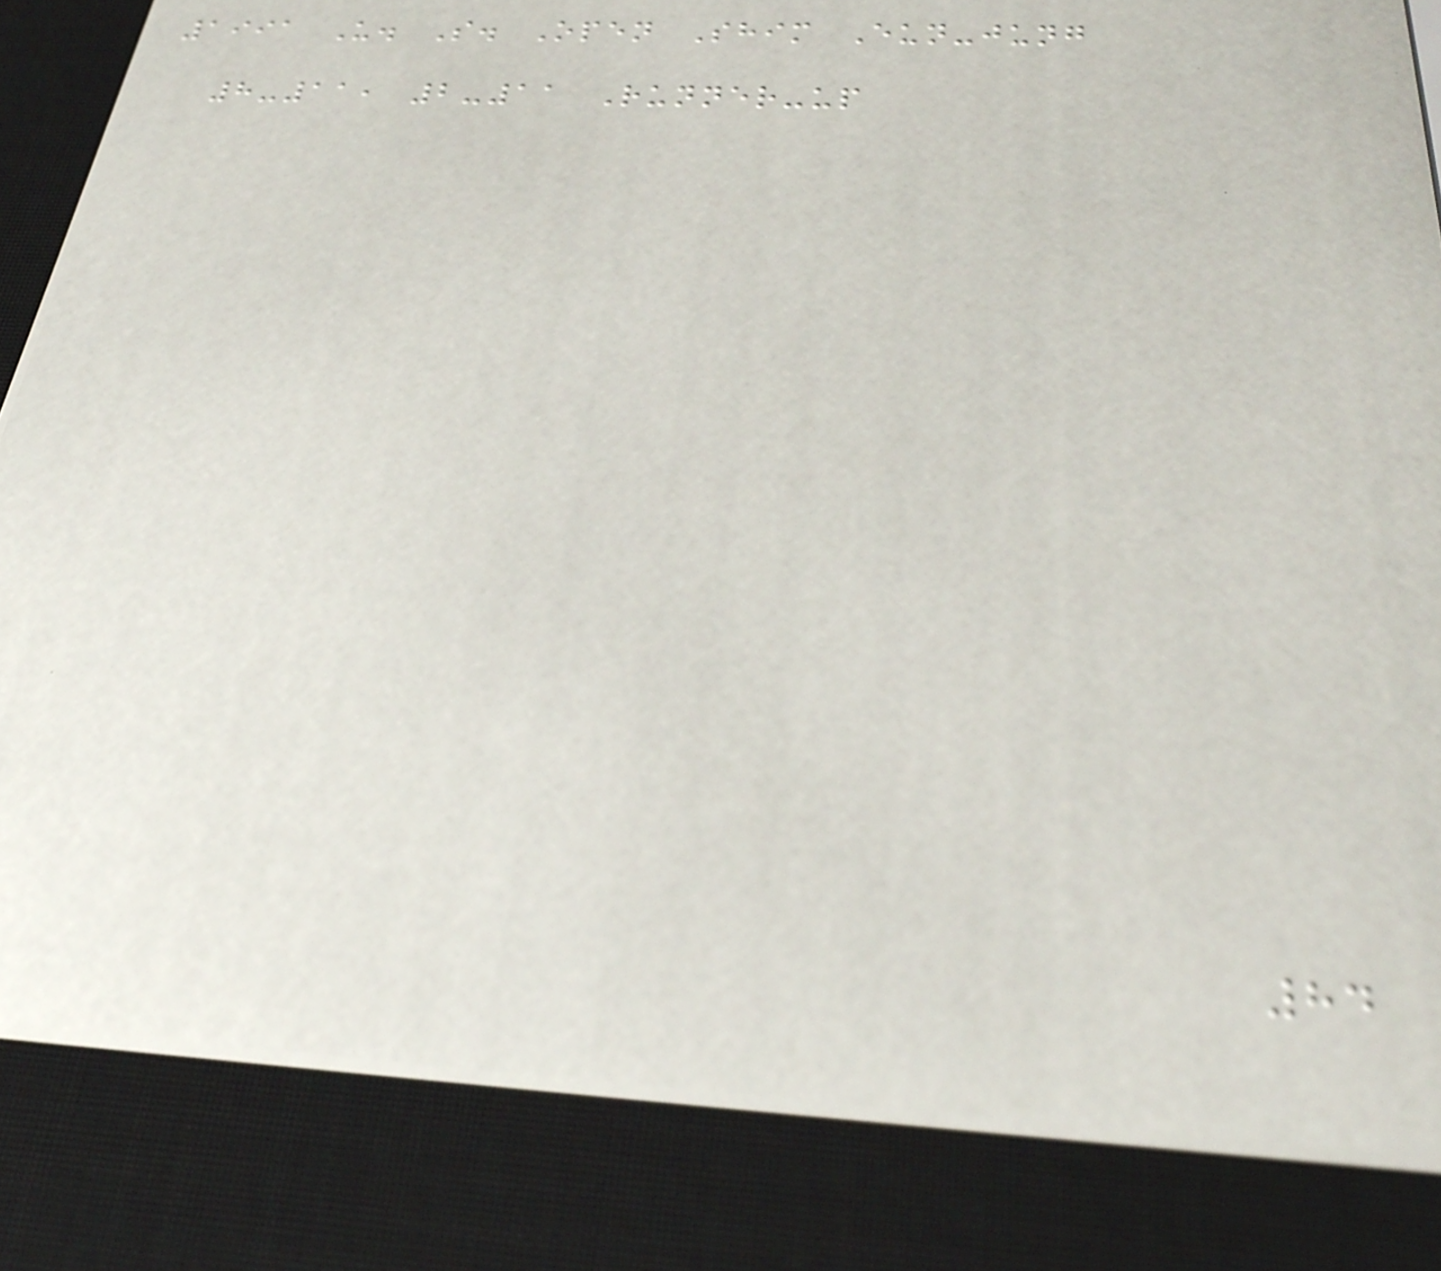1991 U. S. Open Shim Eun-jung
8-11, 2-11 Runner-up
84
